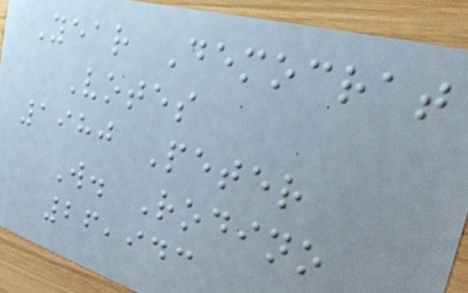Year Democrat
Votes
1980 Peter
W. Rodino
26,943
